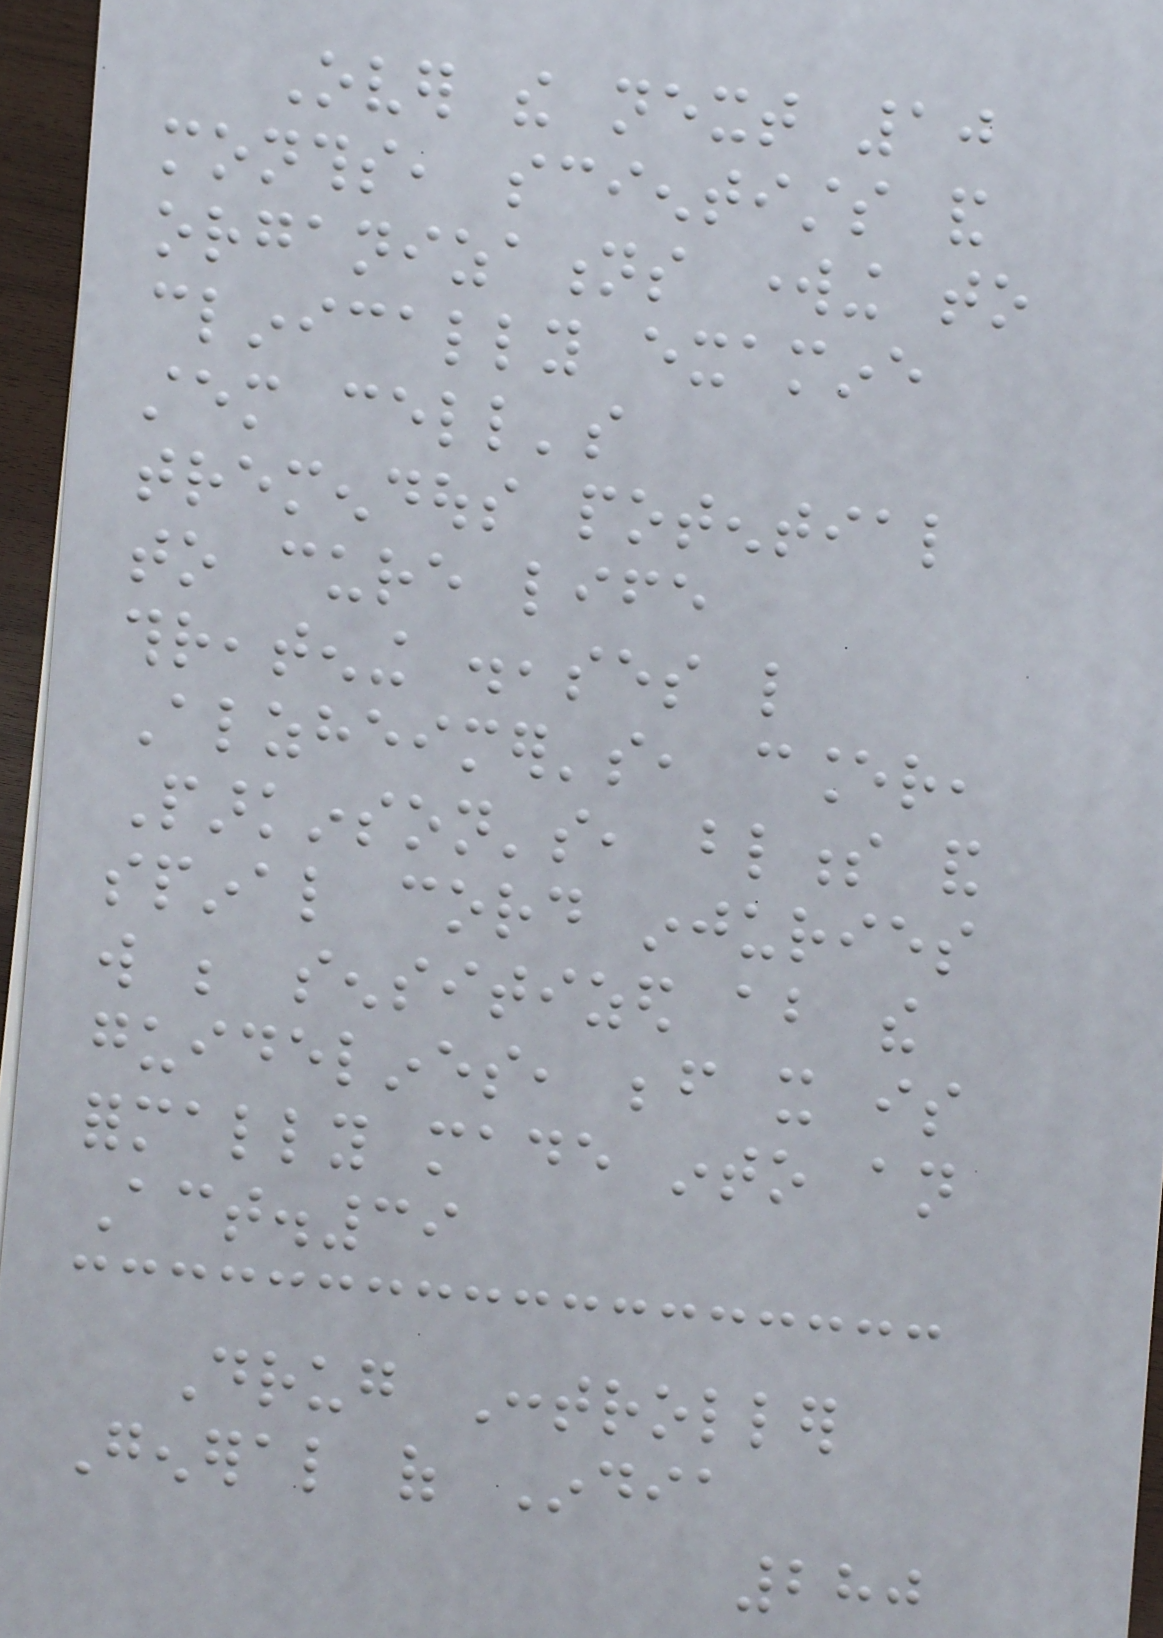Over the next 10
months, scientists and
organizations working to
clinically examine
stem cell's
tremendous potential
to cure life
threatening diseases like
Alzheimer's, cancer,
Parkinson's, blindness and
spinal cord injuries
will be sensitized about the
guidelines, before it is
formally made into an
Act.39
Drug Controller
General of India
280
